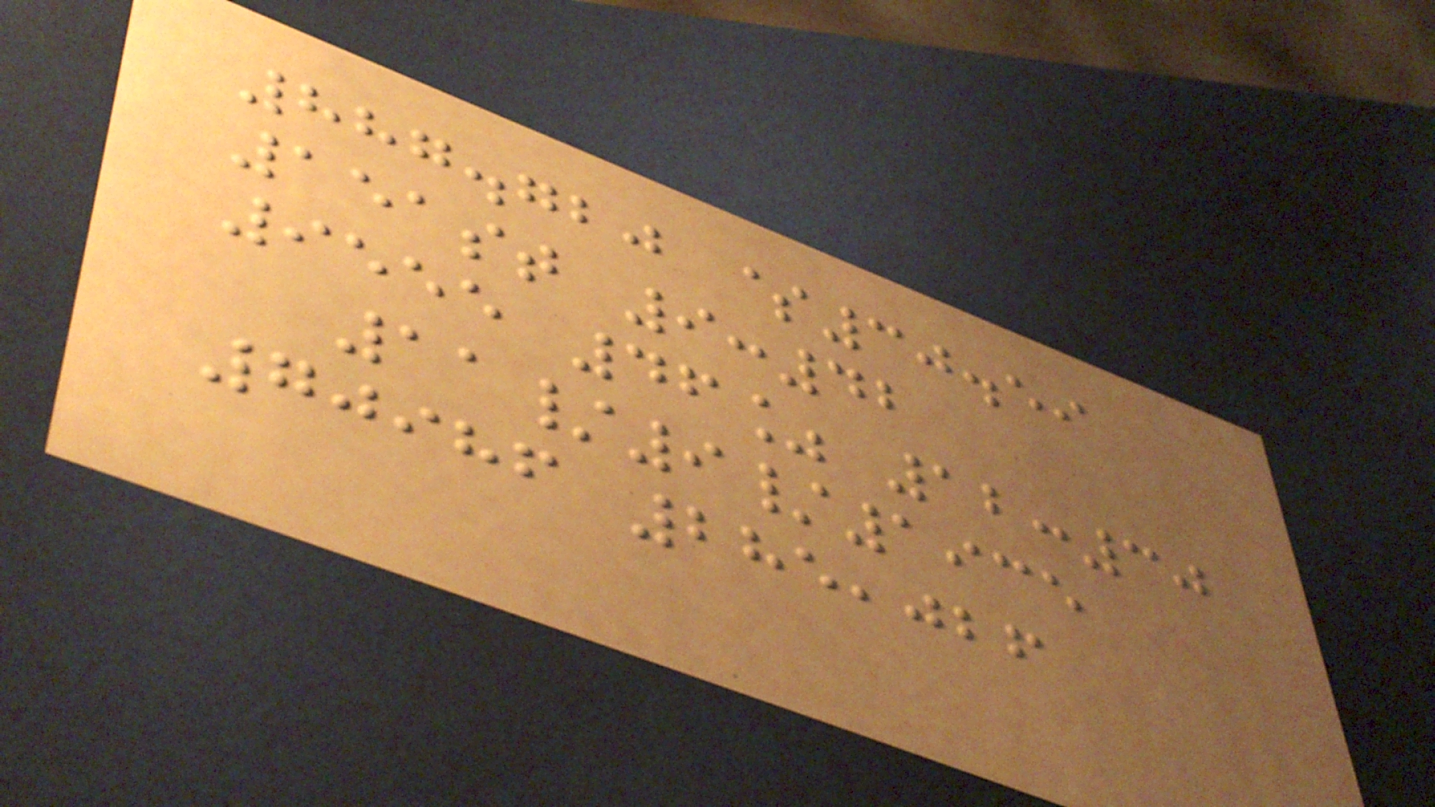887.720 $30.59
151st 9:42
9555 46% 12:30
11/9/1935
70986 285,026
